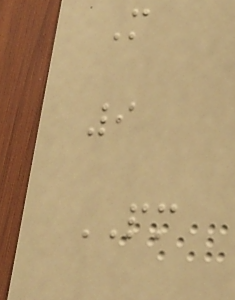M
9
PM
